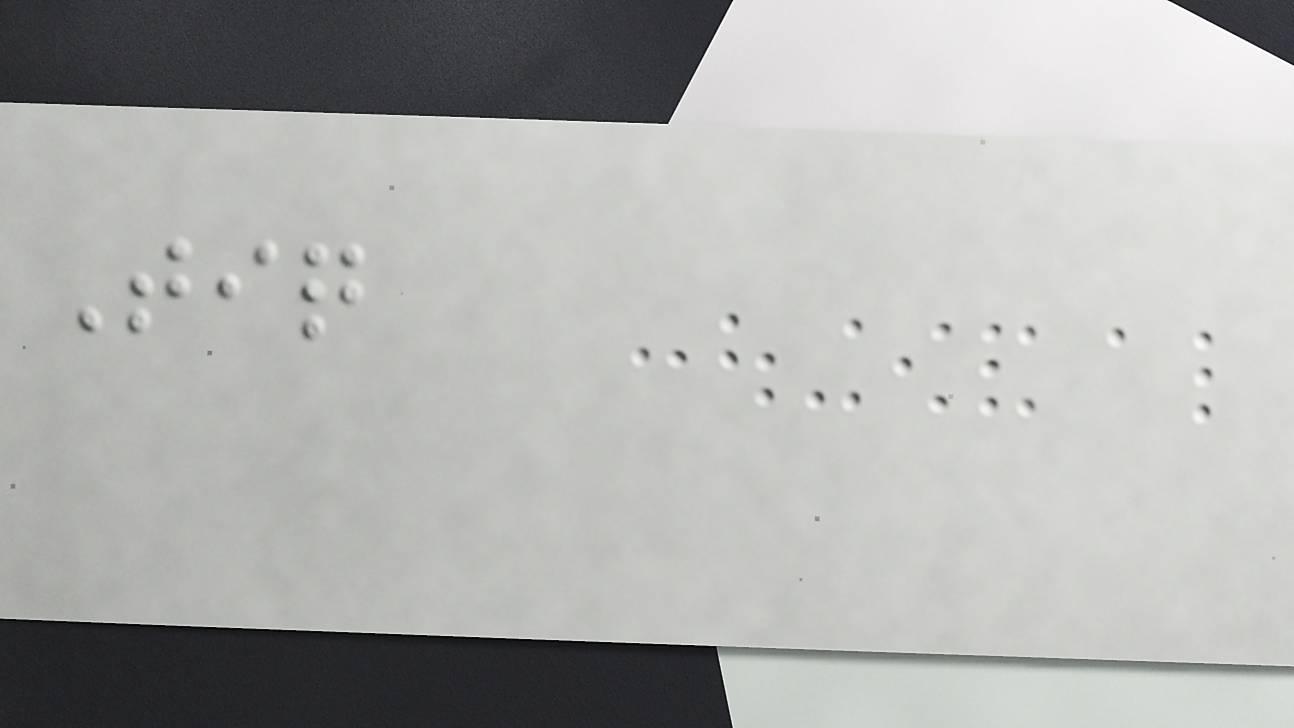Tiq
